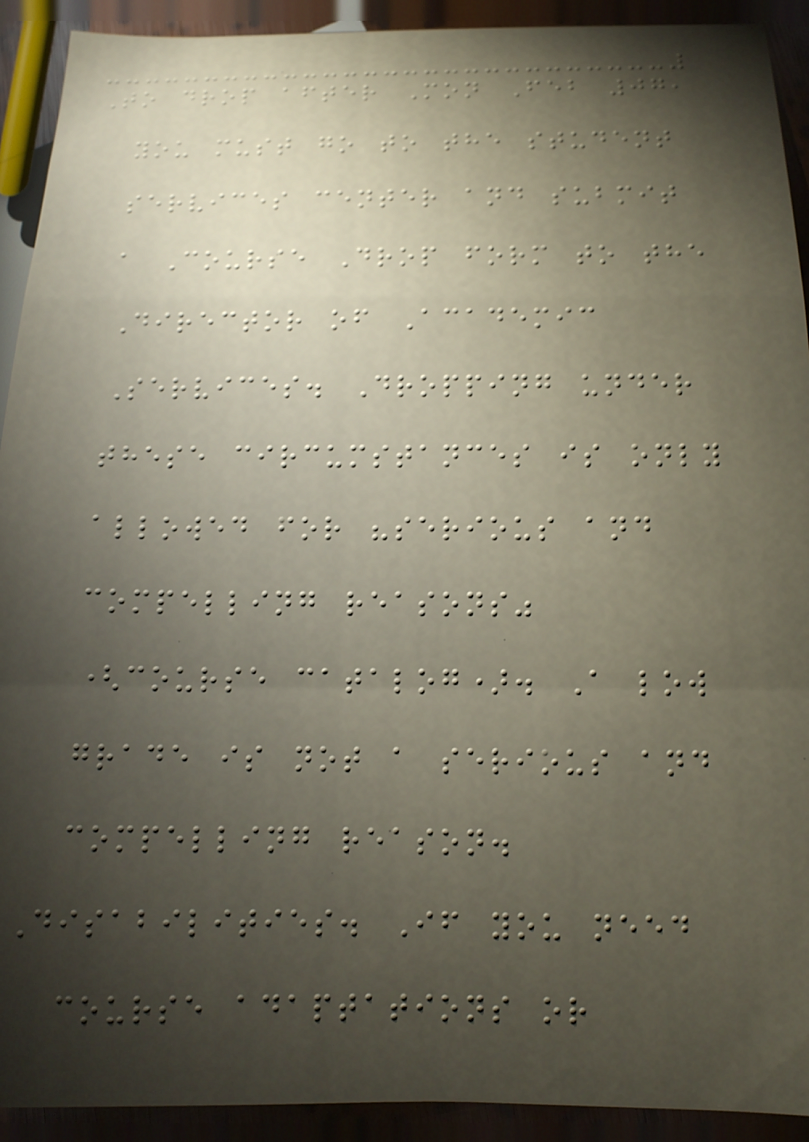To drop after Mon Feb 07,
you must go to the student
services center and submit
a Course Drop form to the
Director of Academic
Services. Dropping under
these circumstances is only
allowed for "serious and
compelling reasons"
(course catalog). A low
grade is not a serious and
compelling reason.
Disabilities. If you need
course adaptations or
